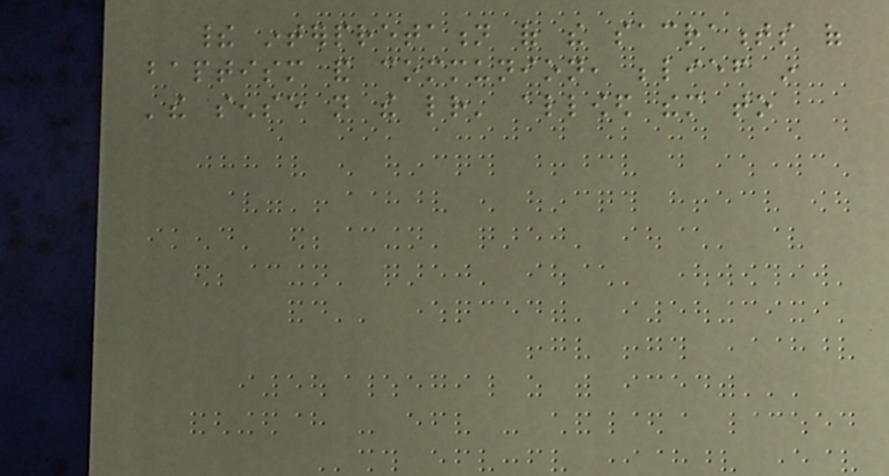their interpretation of the sacraments of
baptism and communion, belief in
'the sense not the letter' allowed them to
